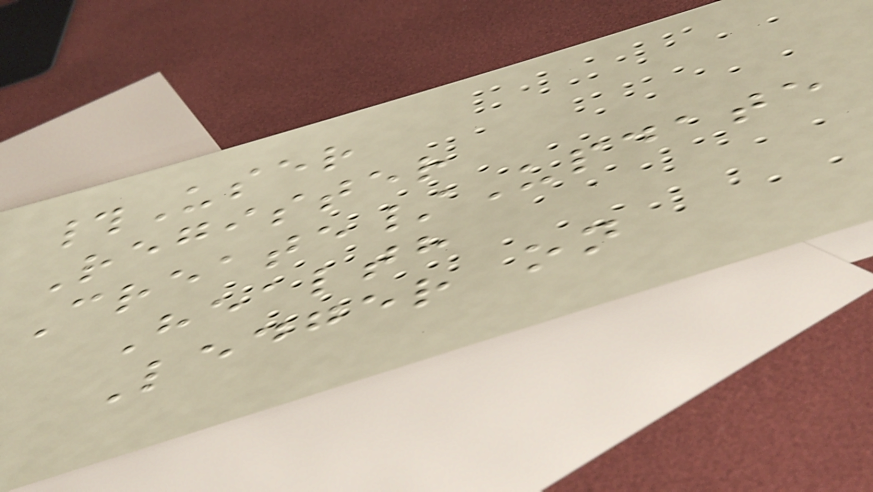#User
Register
Create/Update
Health
Ledger on
